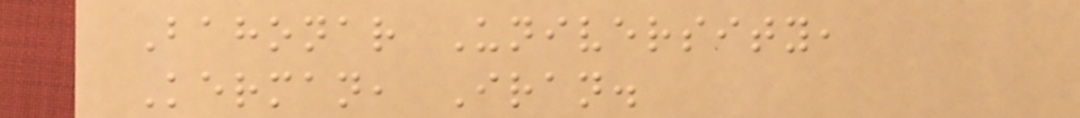Bahonar University,
Kerman, Iran.
